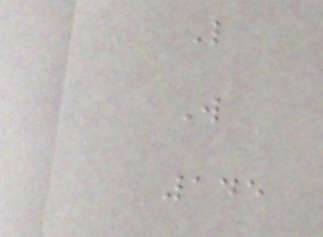L
W
145
